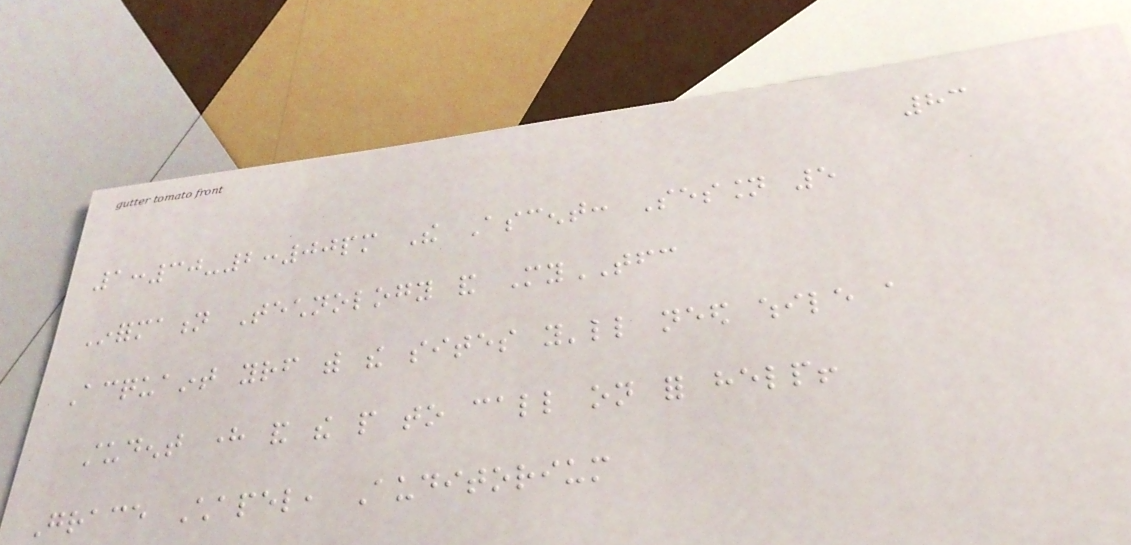83
1:30-2:00pm The Ascent: Session 5
Information Technology and MyTFC
Acquaint yourself with the sites you'll need while a
student here and the people to call on for help!
Grace Chapel, Auditorium
